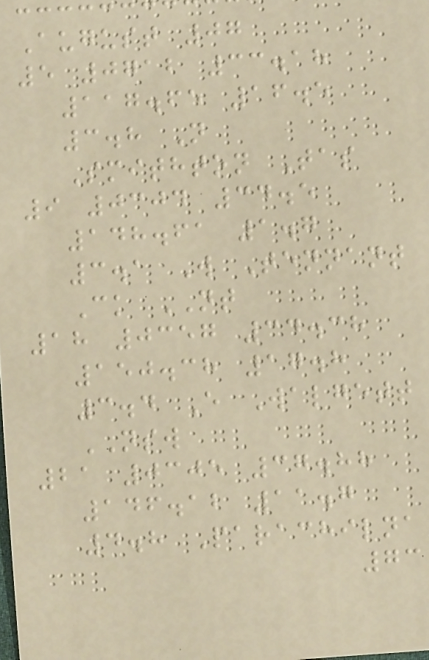August 07
5 0712 33.18
117.65 16.5
3.8 N
Smithton Tas
9 0304 34.5
148.61 1.7
3.1 W Tennant
Ck NT
18 0357 34.38
150.38 17.8
3.4 E Walgett
NSW
21 0305 37.88
146.12 11.7
4.8 Parachilna
73
